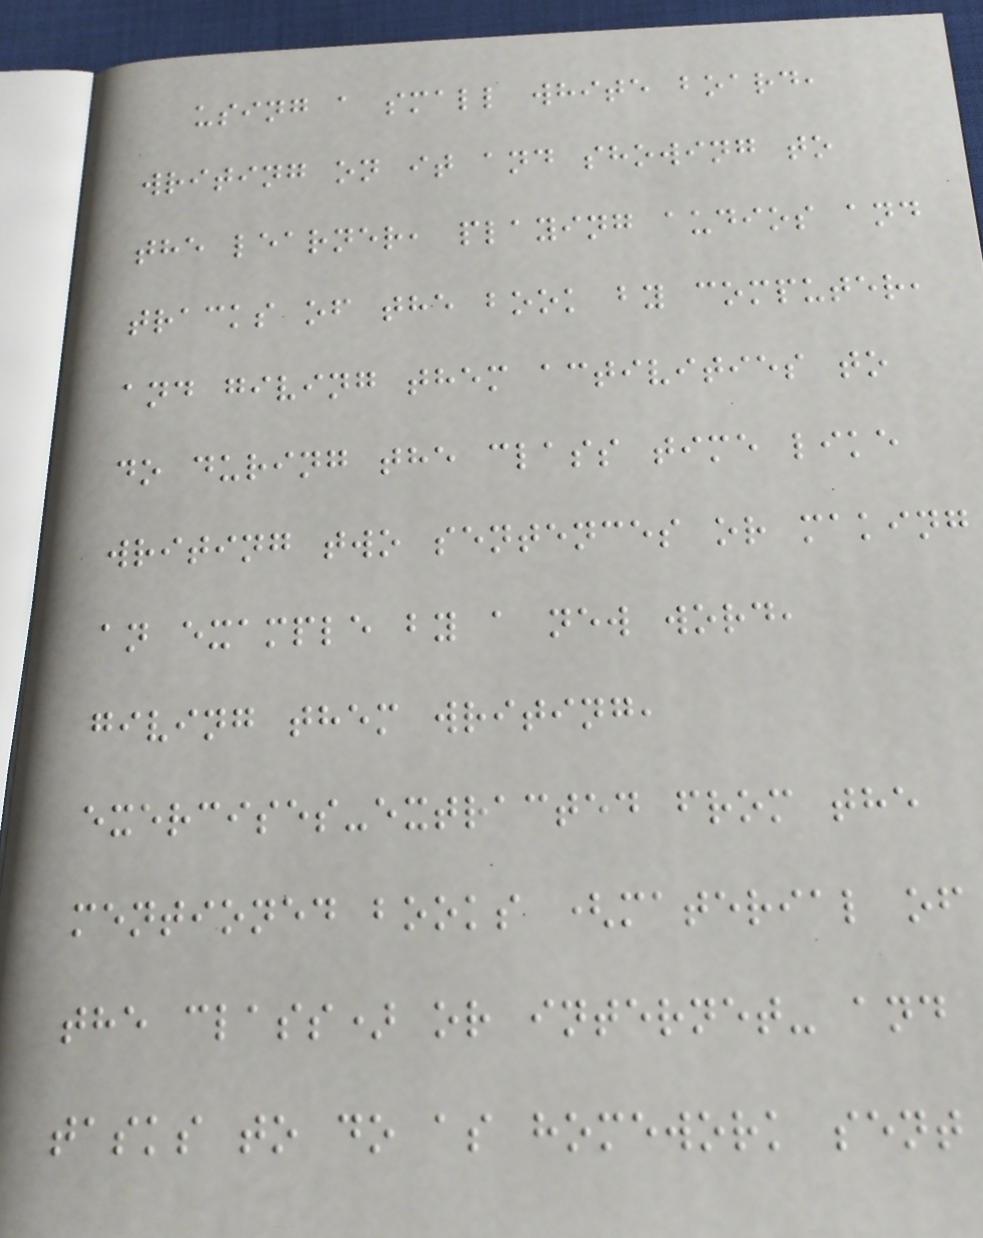using a small white board,
writing on it and showing to
the learner, playing audios and
tracks of the book by computer,
and giving them activities to
do during the class time like
writing two sentences or making
an example by a new word,
giving them writing,
exercises-extracted from the
mentioned books (material of
the class) or internet- and
tasks to do as homework sent
